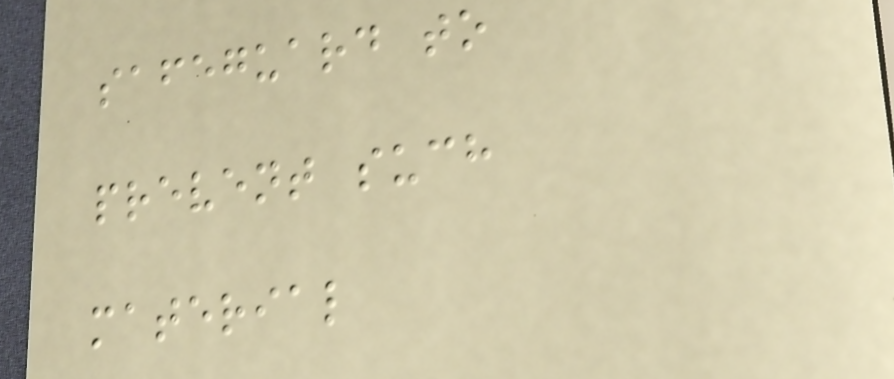safeguard to
prevent such
material
